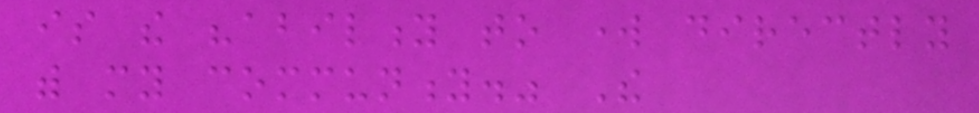is the "ability to work directly
with my community." The
